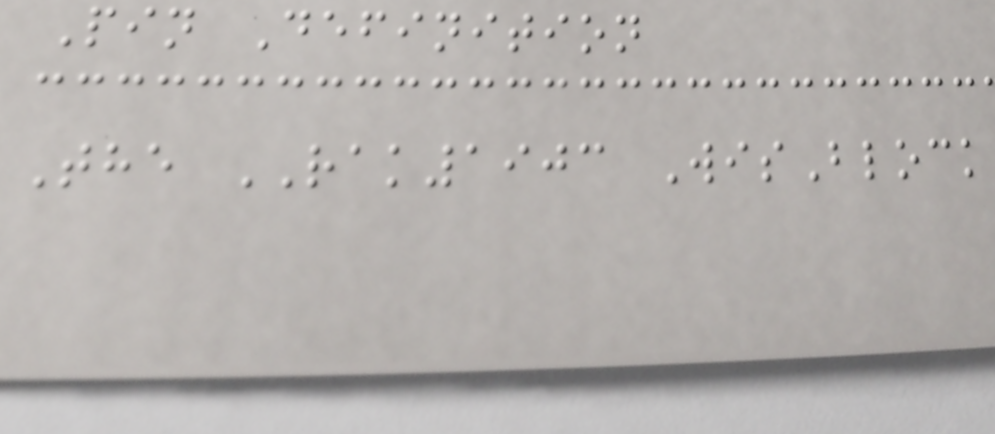Pin Definition
The RAK1903 WisBlock
